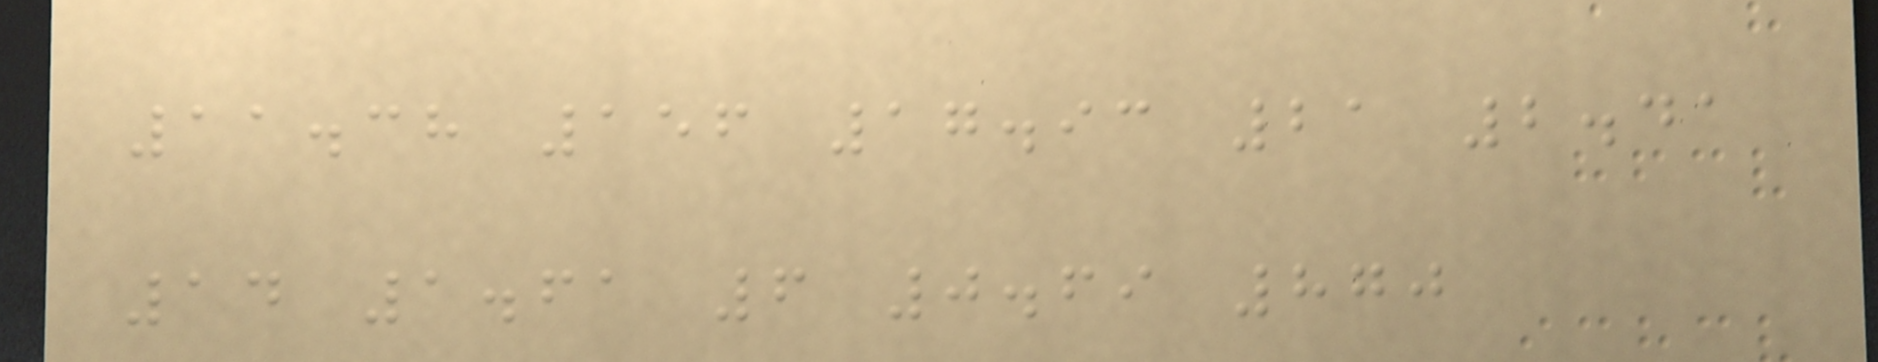11.38 156 17.93 21 2.41
14 1.61 6 0.69 870
